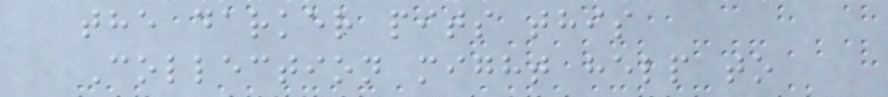the darker pits this
Collection might help to
